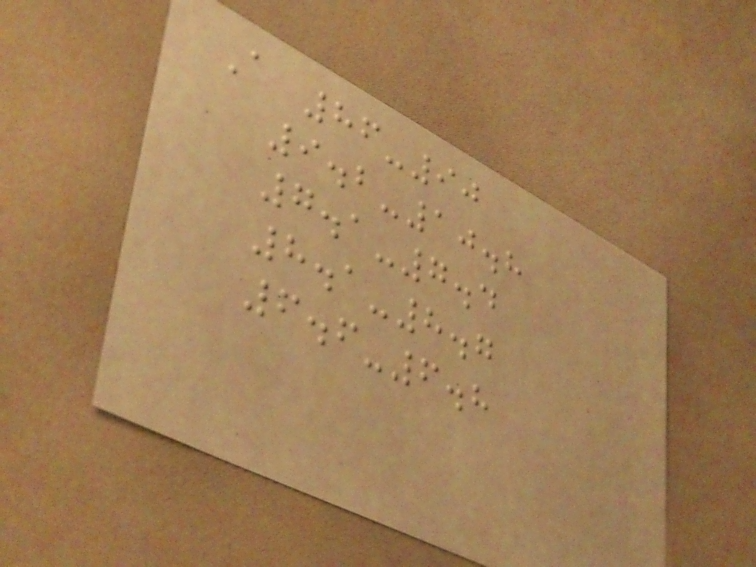A 86-90
9.2-10.8
7.1-7.4
8.1-8.7
6.6-6.8
